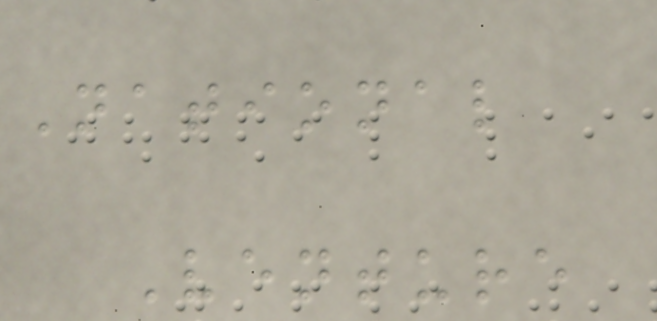National
Venture
